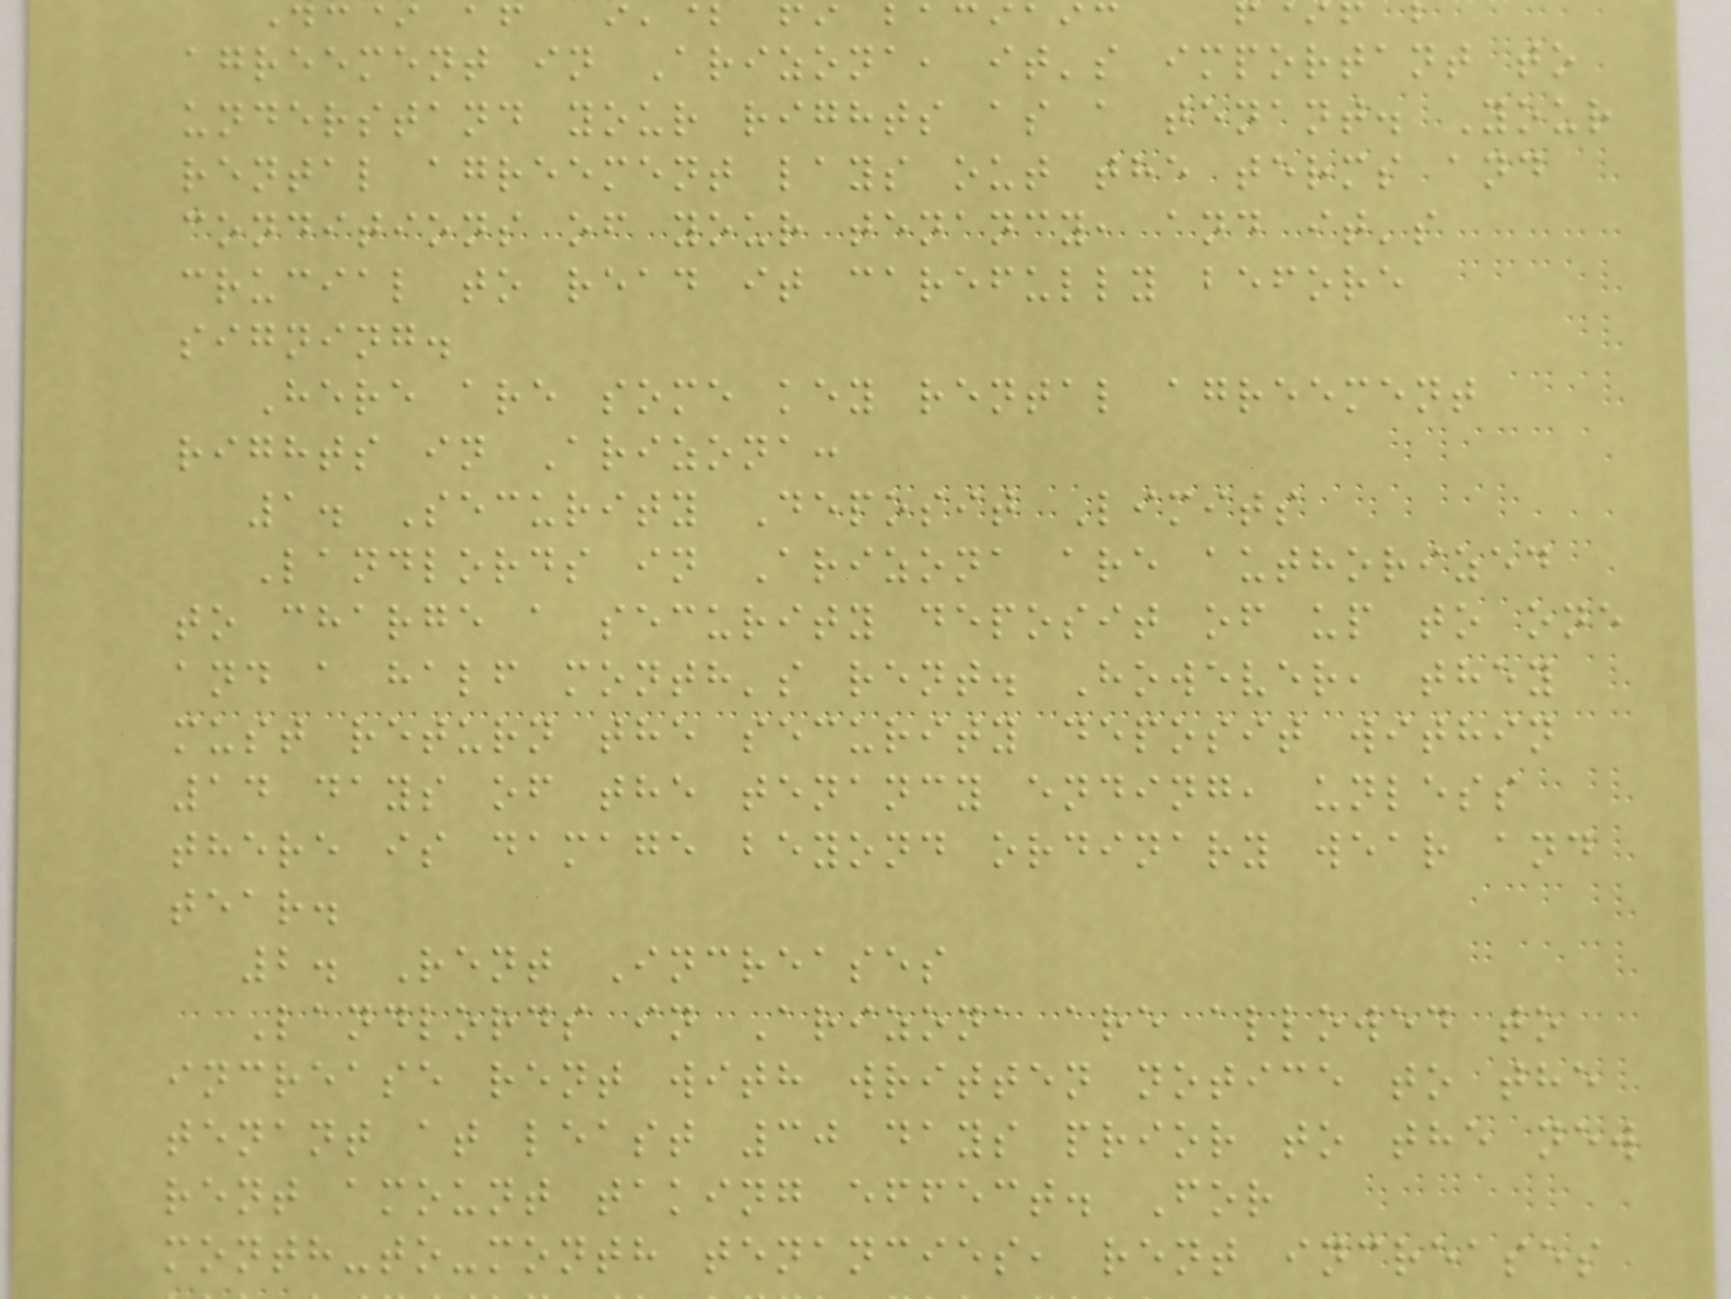agreement in Arizona, it's important to
understand your rights as a tenant. Your
rental agreement lays out the terms and
conditions of your tenancy, and it's
crucial to read it carefully before
signing.
Here are some key rental agreement
rights in Arizona:
1. Security Deposit Limits
Landlords in Arizona are authorized
to charge a security deposit of up to one
and a half month's rent. However, they
must return the security deposit within
14 days of the tenancy ending, unless
there is damage beyond ordinary wear and
tear.
2. Rent Increases
Landlords in Arizona are allowed to
increase rent with written notice to the
tenant at least 30 days prior to the new
rent amount taking effect. For
month-to-month tenancies, rent increases
